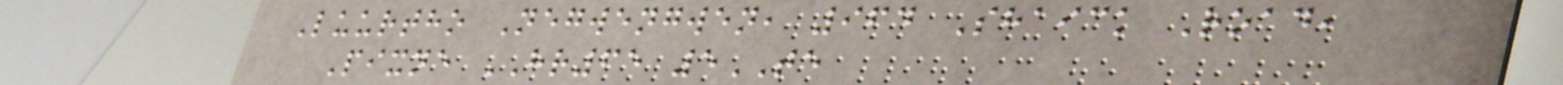Luurtho Negwengwen, 964 Shaick Road,
Pixne HR65 5TE
